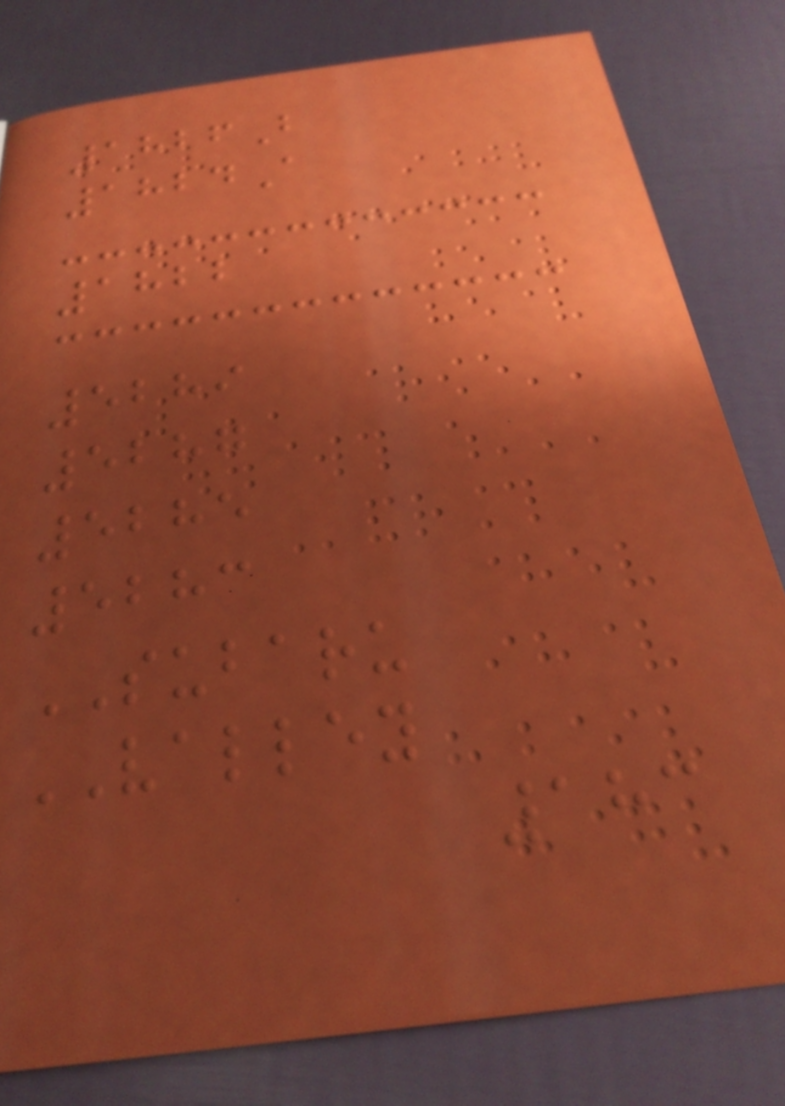1826B
1824A
1822
5289
5287
5285
5283
SUBARU
VALLEY
183
